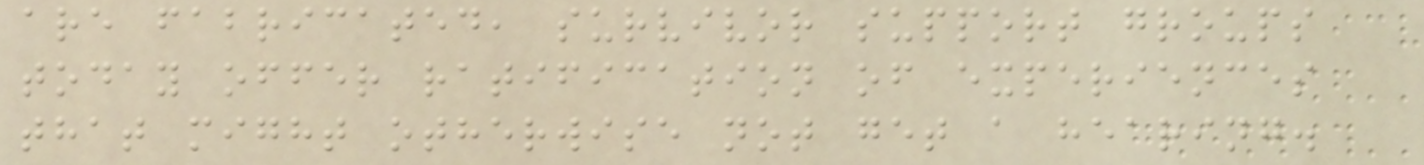are fabricated, survivor support groups
today offer ratification of experiences
that might otherwise not get a hearing.
